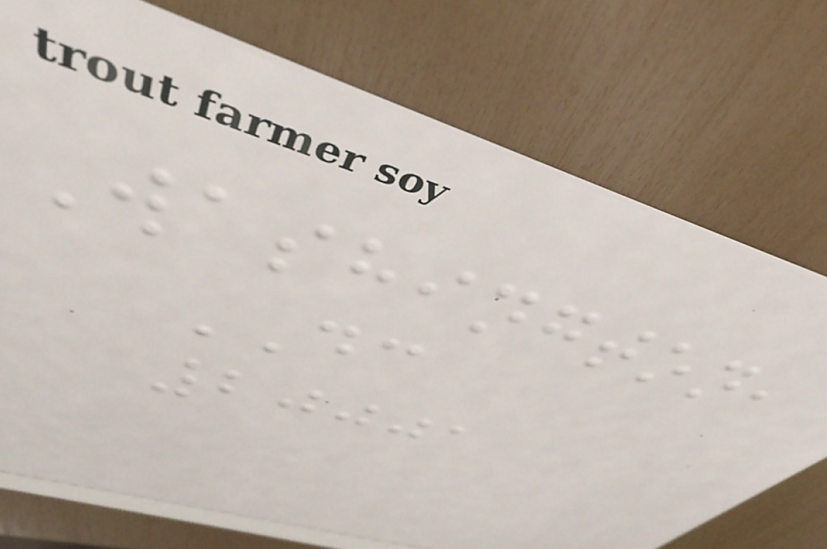Washington,
DC
20001
